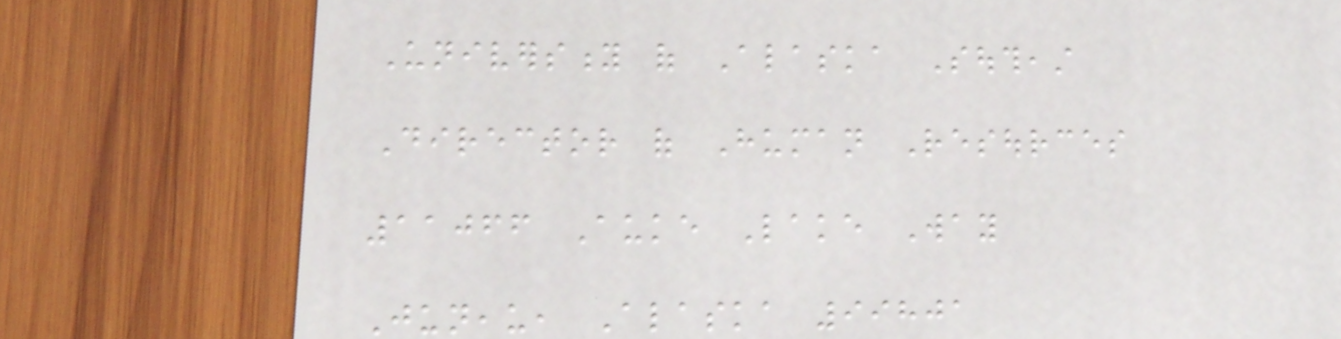University of Alaska Southeast
Director of Human Resources
11066 Auke Lake Way
Juneau, Alaska 99801
